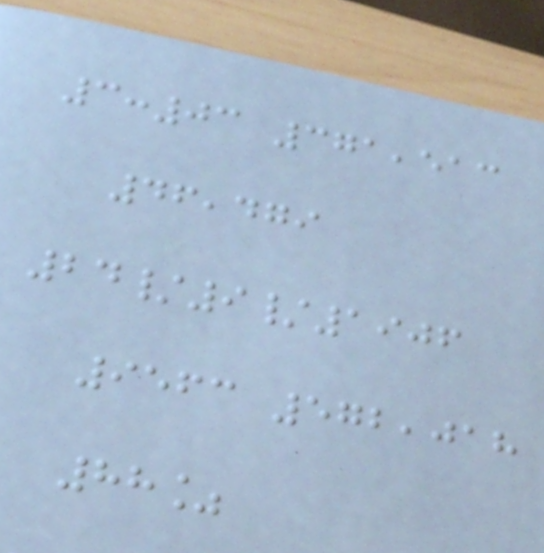3:03 371,513
46,479
24/9/1906
9563 572,018
88%
